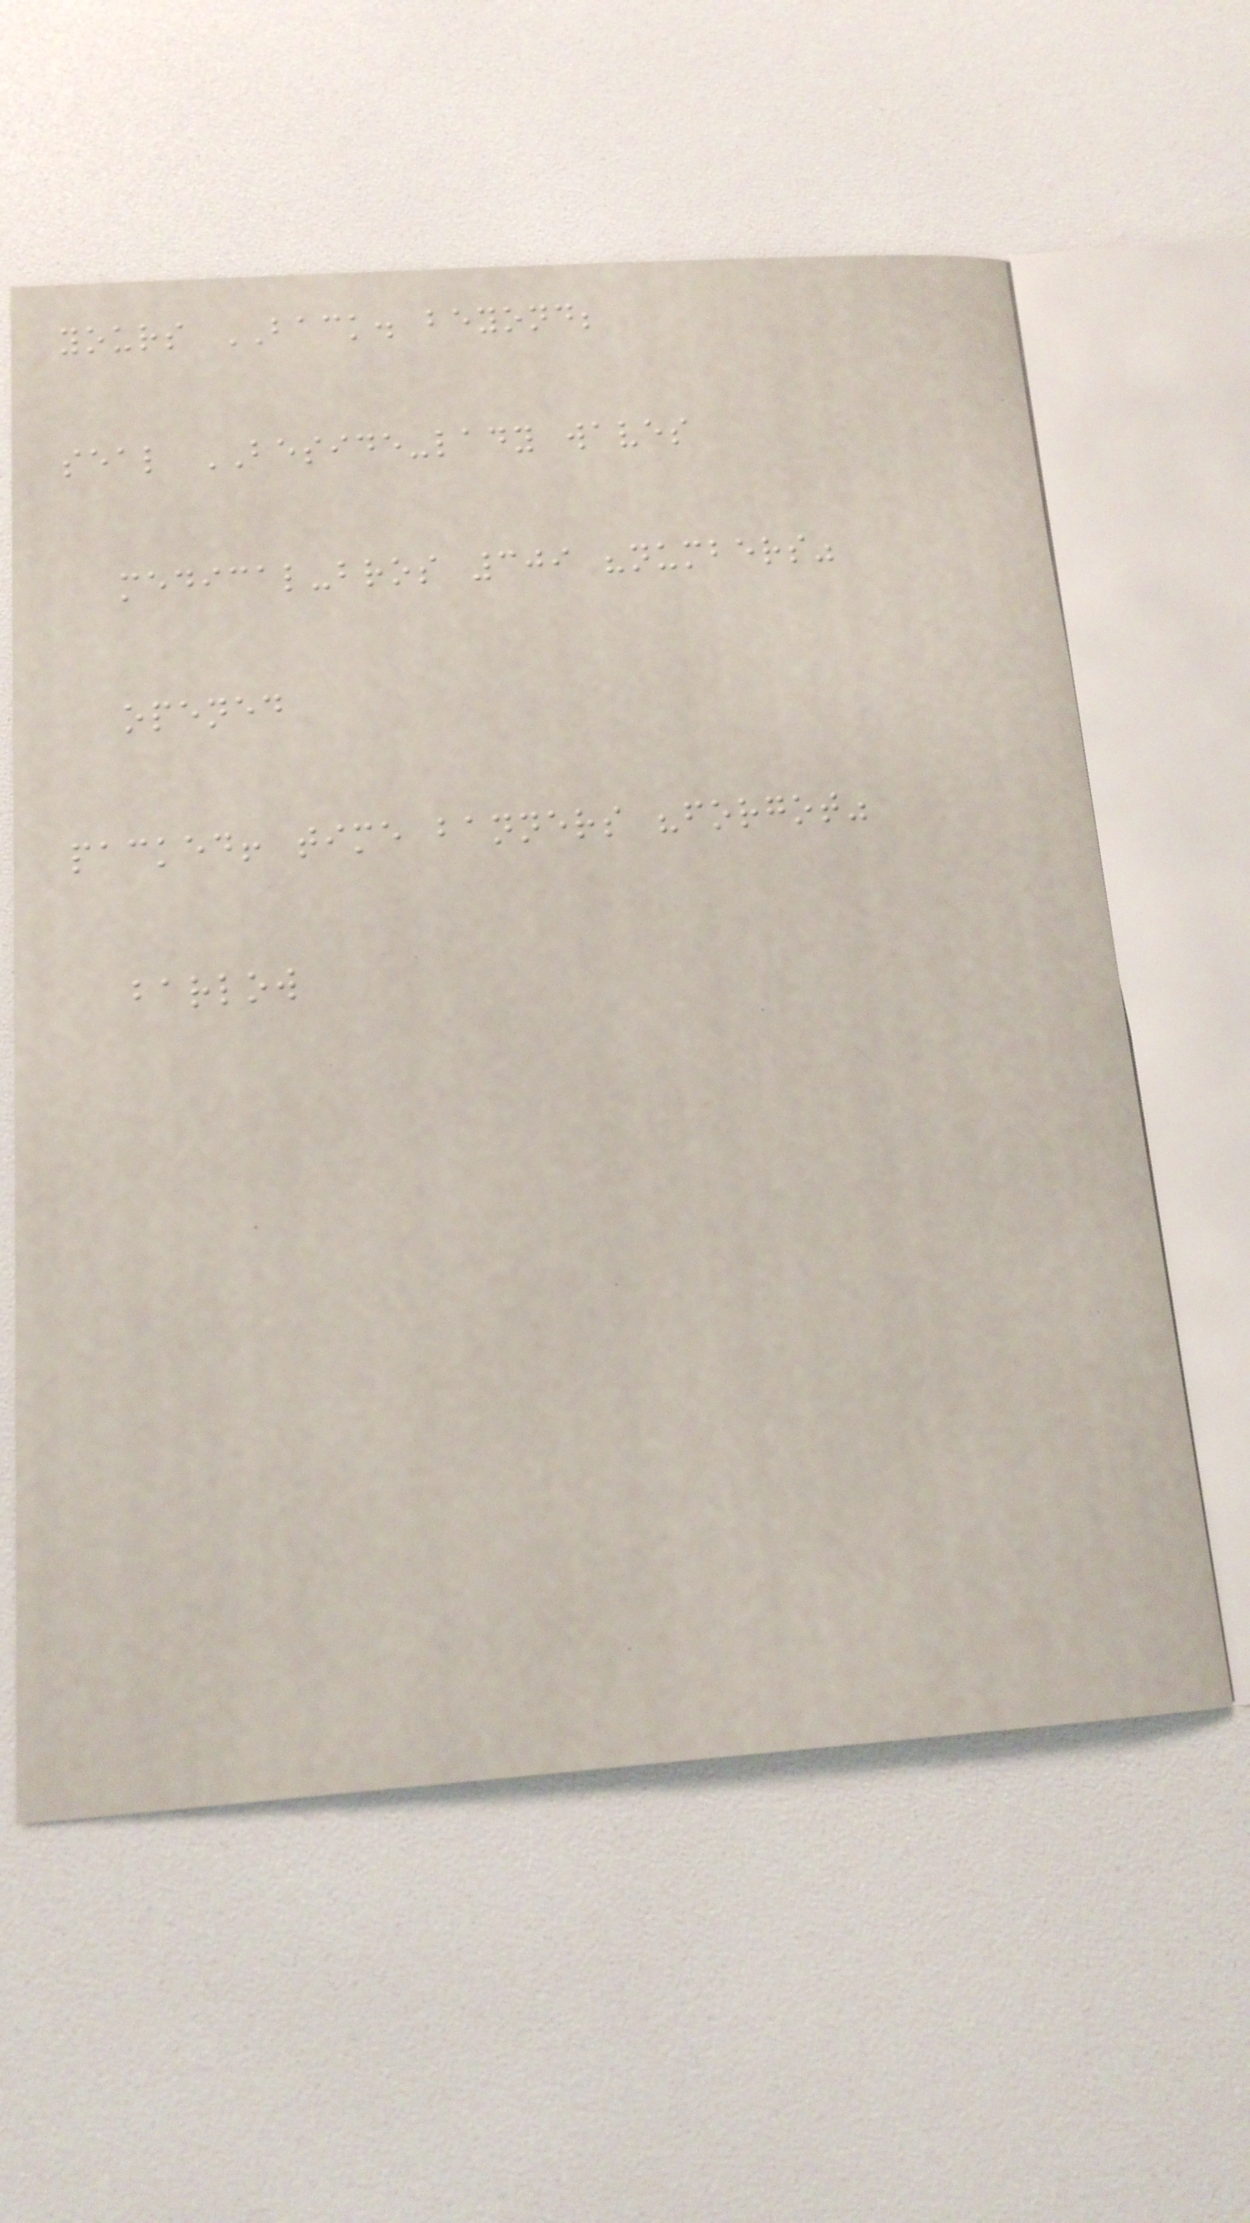yours BACK. beyond;
seal BESIDE-lady waves
medical-bros 309 "numbers"
opened
packed! time banners "forgot"
barlow
